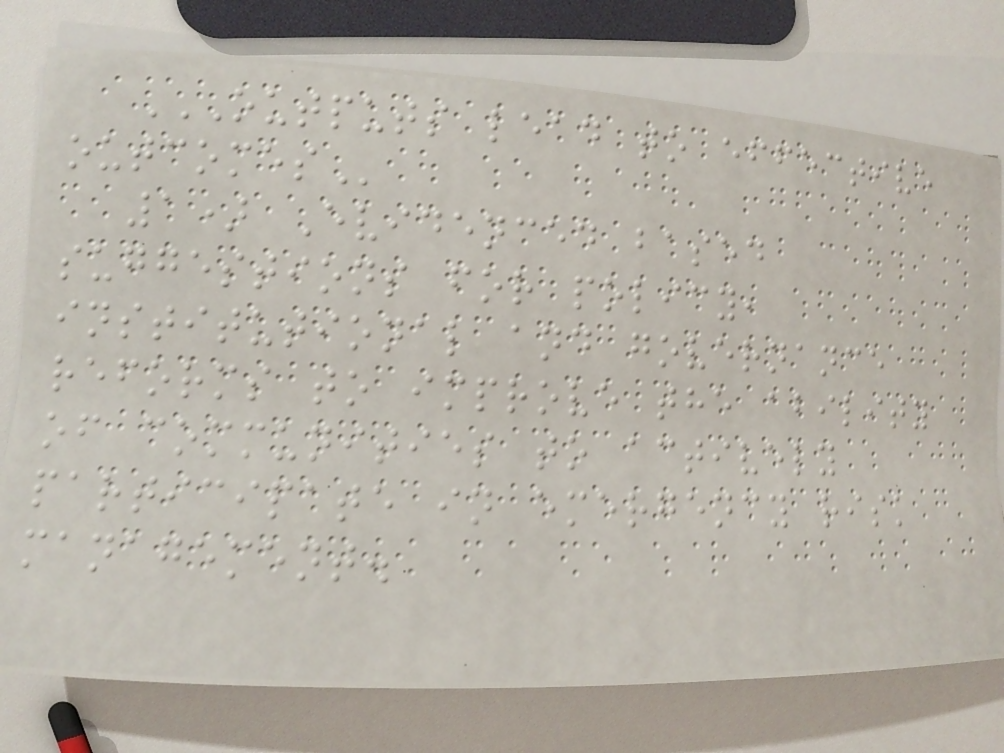OUTPUTS LEAD TO EFFECTIVE
OUTCOMES
1) Evidenced based
suggestions for policy,
institutional and governance
reforms to improve the ability
of communities to actively
participate in emergency risk
management.
